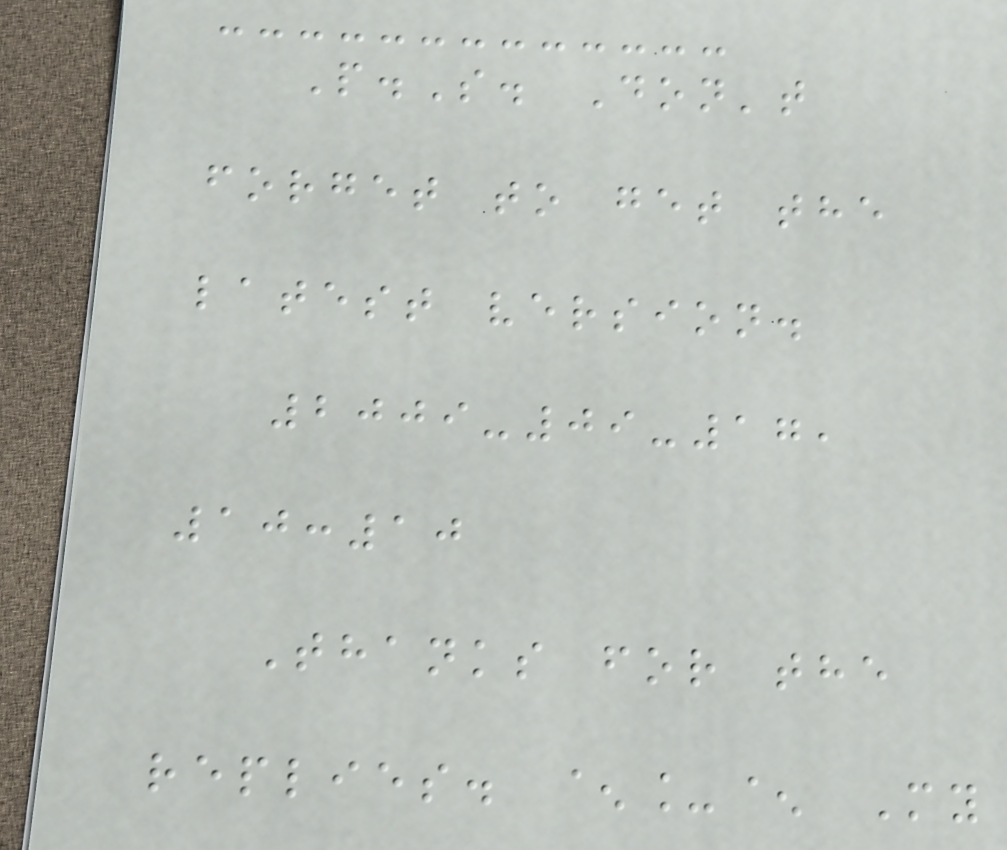P.S. Don't
forget to get the
latest version.
2009-09-17,
10:10
Thanks for the
replies. ^_^ My
